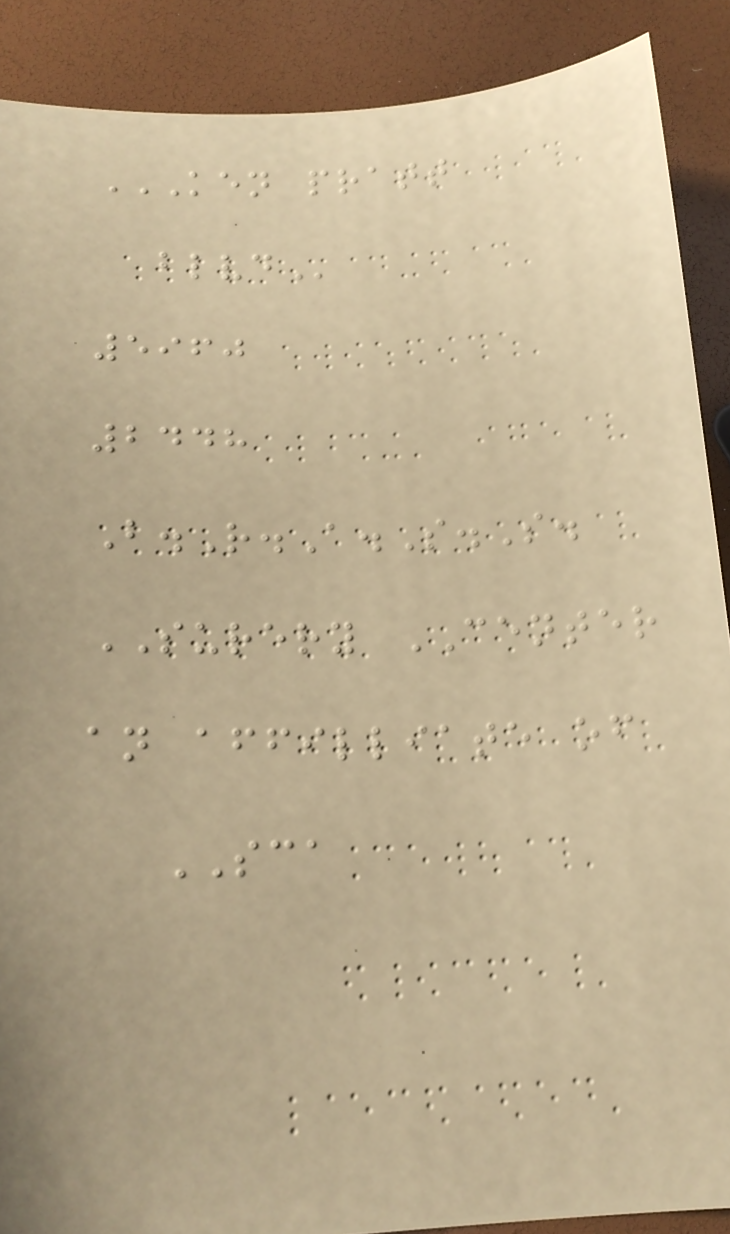KEN PRATT
BLVD
5960
2448
B.R.A.S.S.
SURERY CENTER
an affilliate of
SCA
